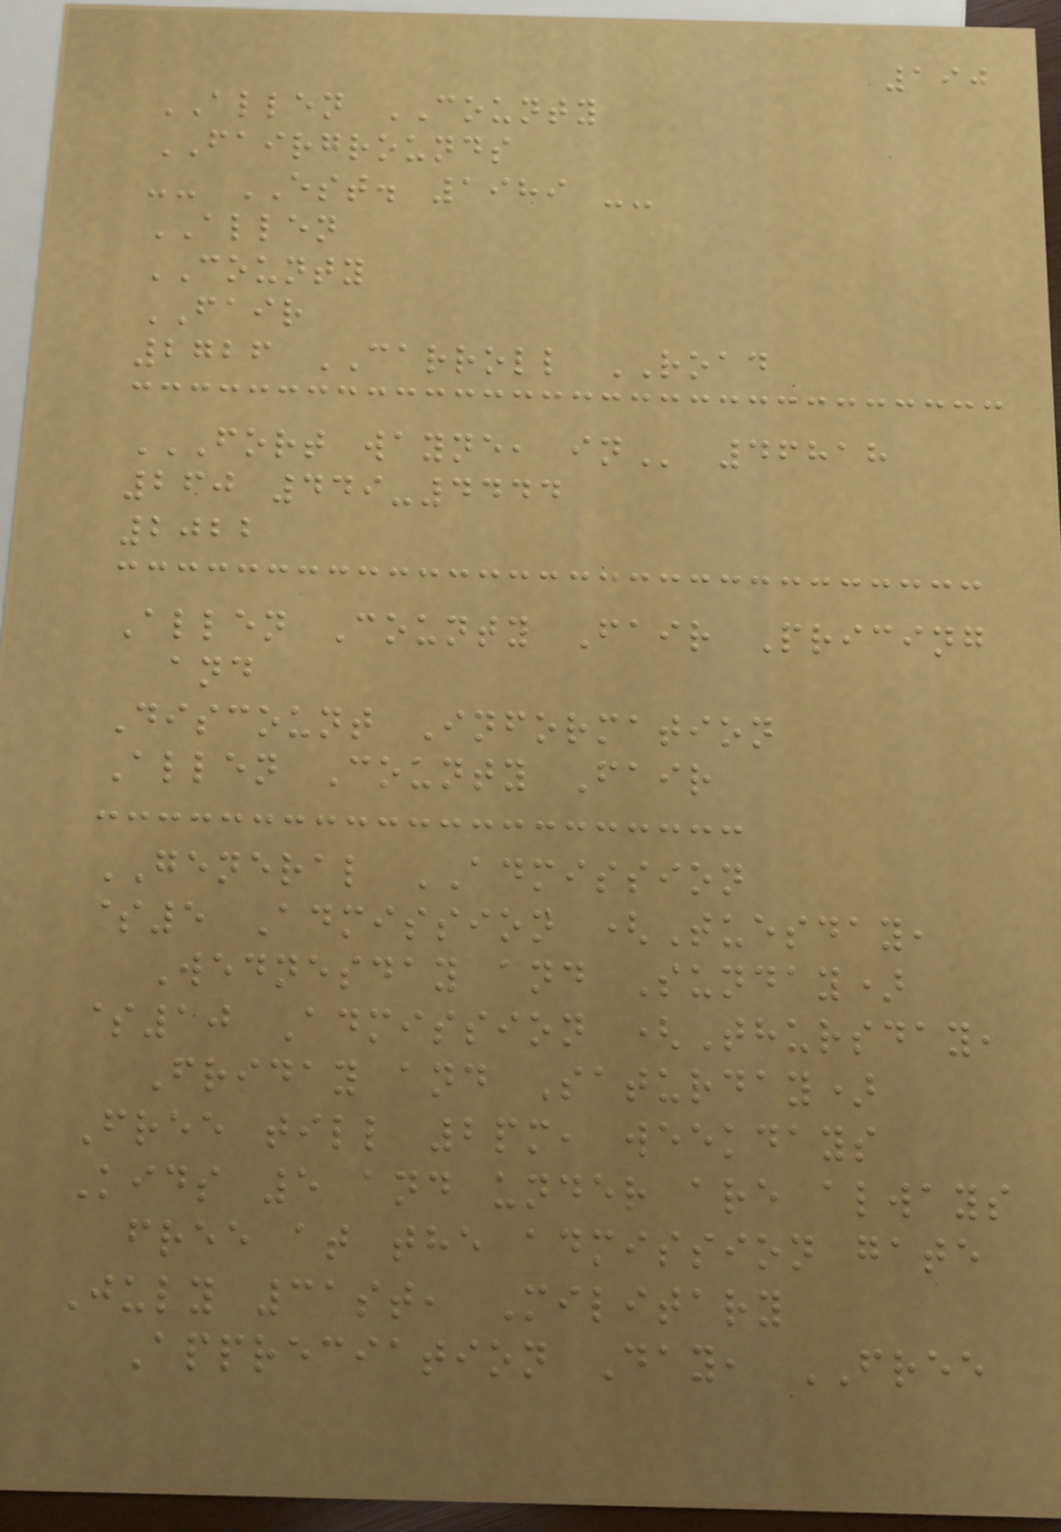190
ALLEN COUNTY
FAIRGROUNDS
-- EST. 1989 --
ALLEN
COUNTY
FAIR
2726 CARROLL ROAD
FORT WAYNE, IN 46818
260 449-4444
2022
Allen County Fair Pricing
and
Discount Information
Allen County Fair
GENERAL ADMISSION
$5 Admission (Tuesday,
Wednesday and Sunday)
$10 Admission (Thursday,
Friday and Saturday)
Free till 2pm, weekdays
Kids 5 and under are always
free at the admission gate
July 31st, Military
Appreciation Day, FREE
